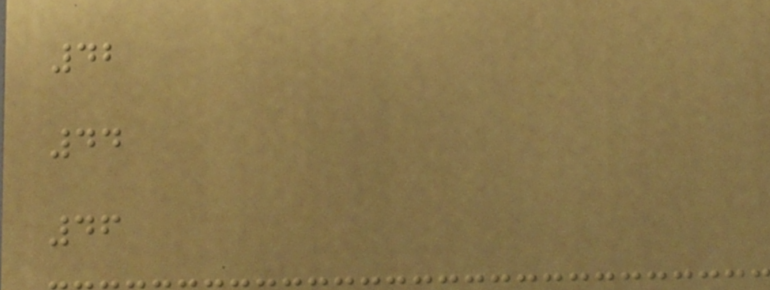42
44
46
